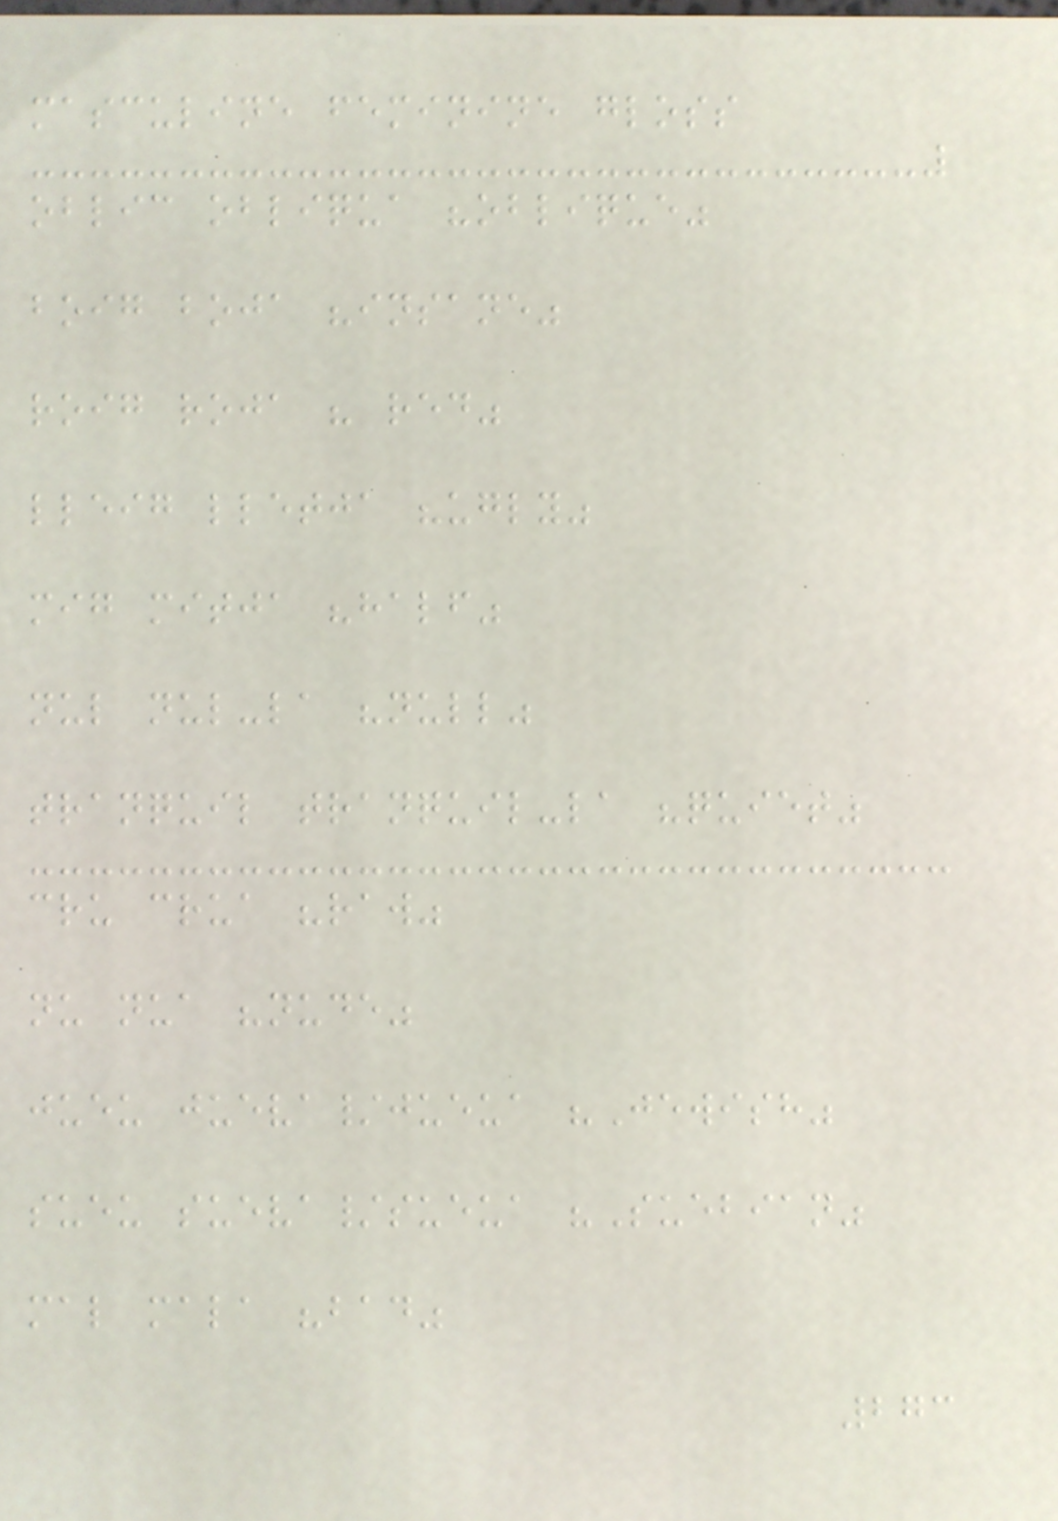masculine feminine gloss
oblic obliqua "oblique"
boig boja "insane"
roig roja " red"
lleig lletja "ugly"
mig mitja "half"
nul nul-la "null"
tranquil tranquil-la "quiet"
cru crua "raw"
nu nua "nude"
jueu jueva/jueua "Jewish"
sueu sueva/sueua "Suebian"
mal mala "bad"
273
